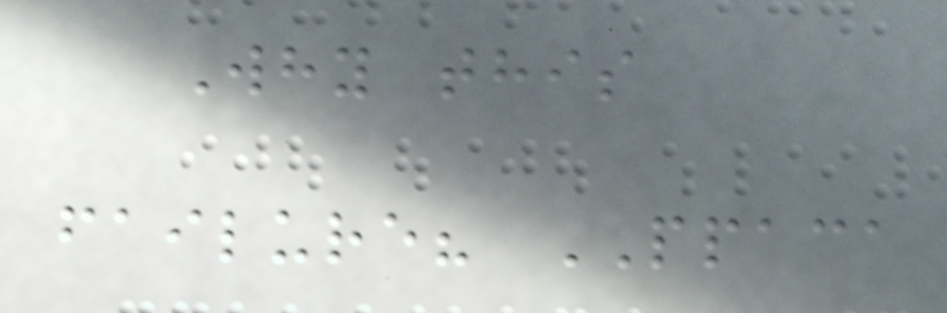Why this
failure? PPACA
